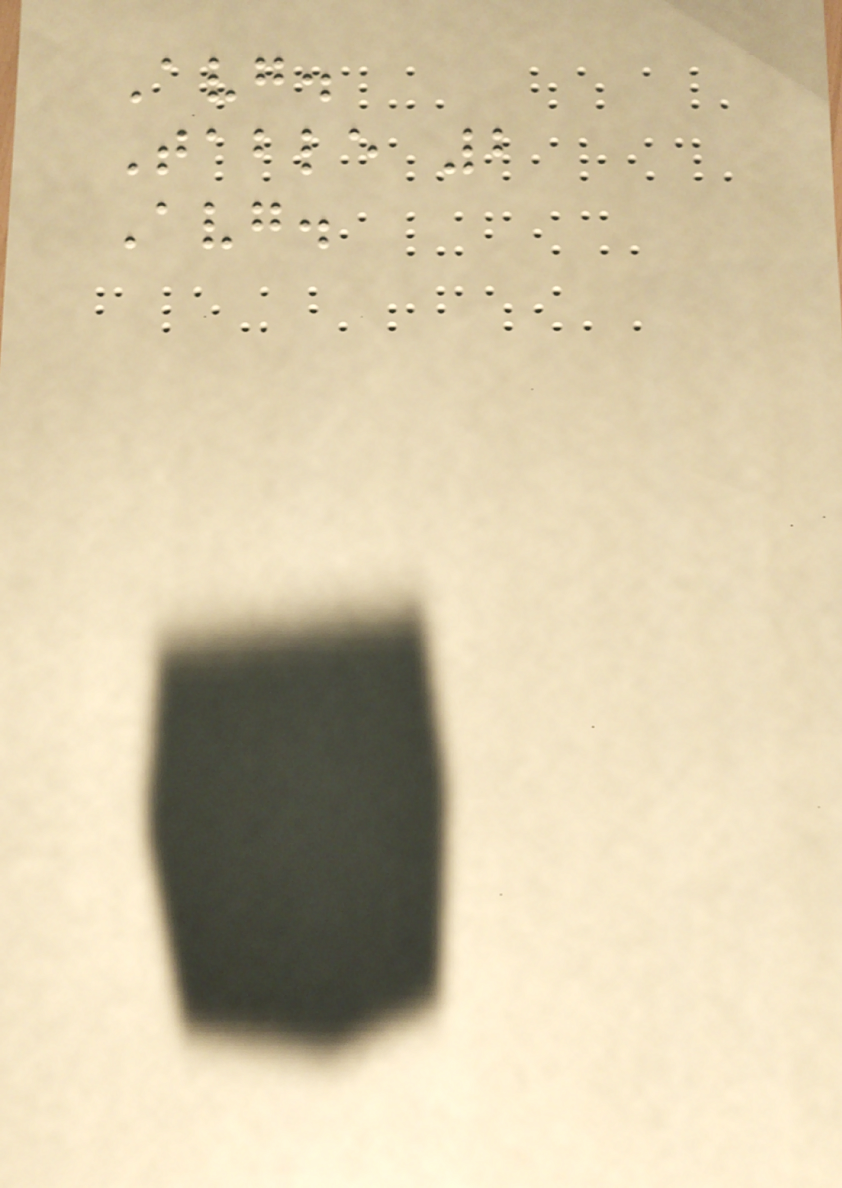Avg.
Table 2
Avg.
